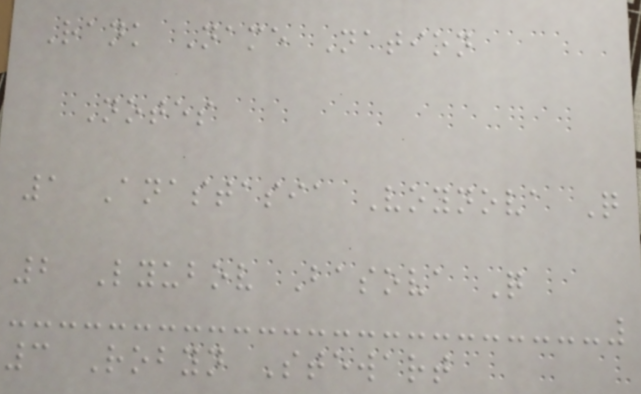Rank Name Nation
Notes
1 Anastasia Voynova Q
2 Lyubov Basova Q
3 Robyn Stewart
